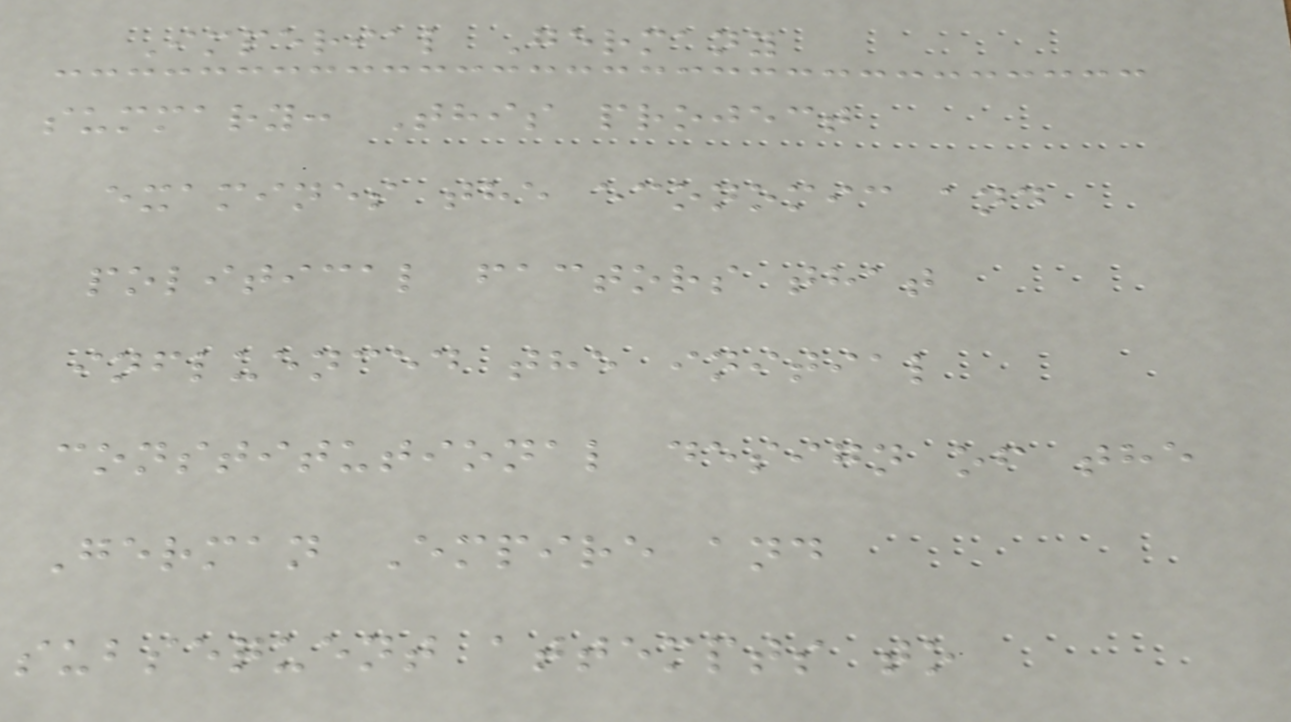Imperial Germany
summary: This project
examines the economic and
political factors that
influenced the initial
constitutional design of the
German Empire and
subsequent attempts to
